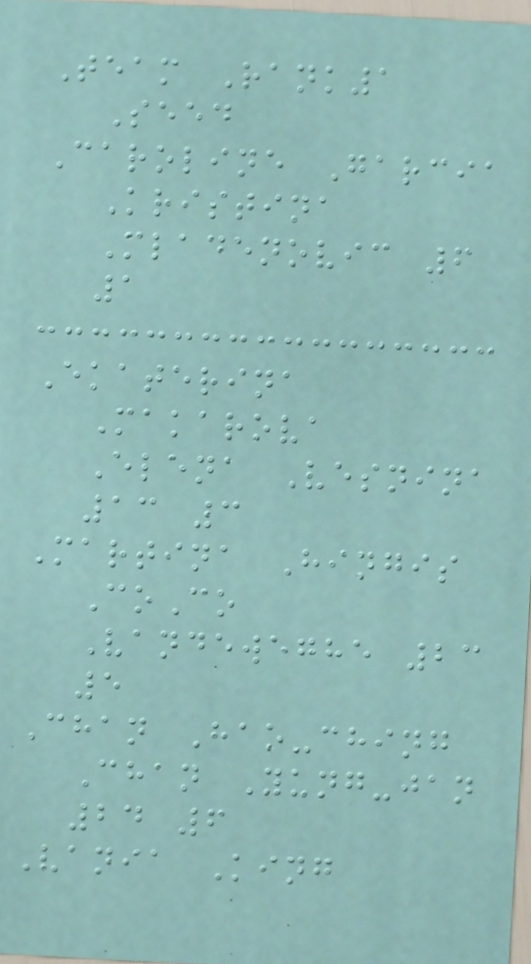Team Rank1
Seed
Caroline Garcia
Kristina
Mladenovic 6
1
Ekaterina
Makarova
Elena Vesnina
13 3
Martina Hingis
CoCo
Vandeweghe 23
5
Chan Hao-ching
Chan Yung-jan
24 6
Vania King
